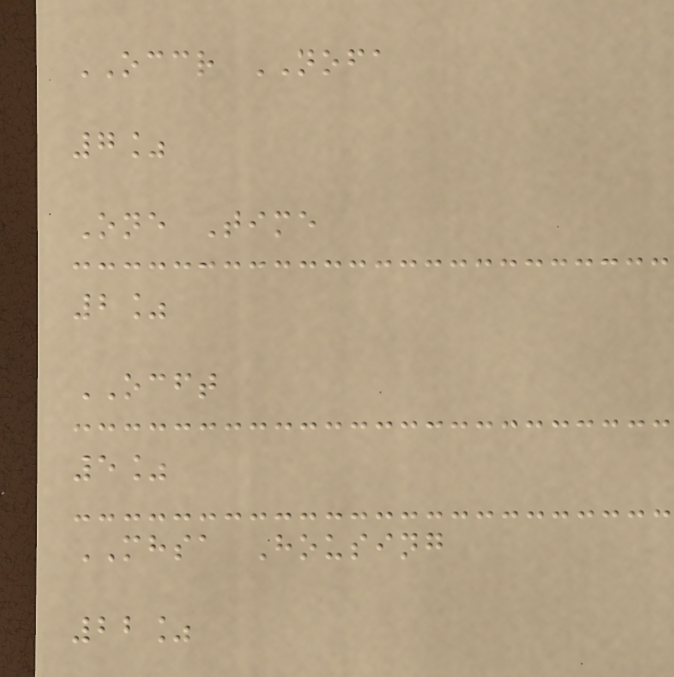OCCR NOFA
7%
One Time
2%
OCFT
5%
MHSA Housing
22%
